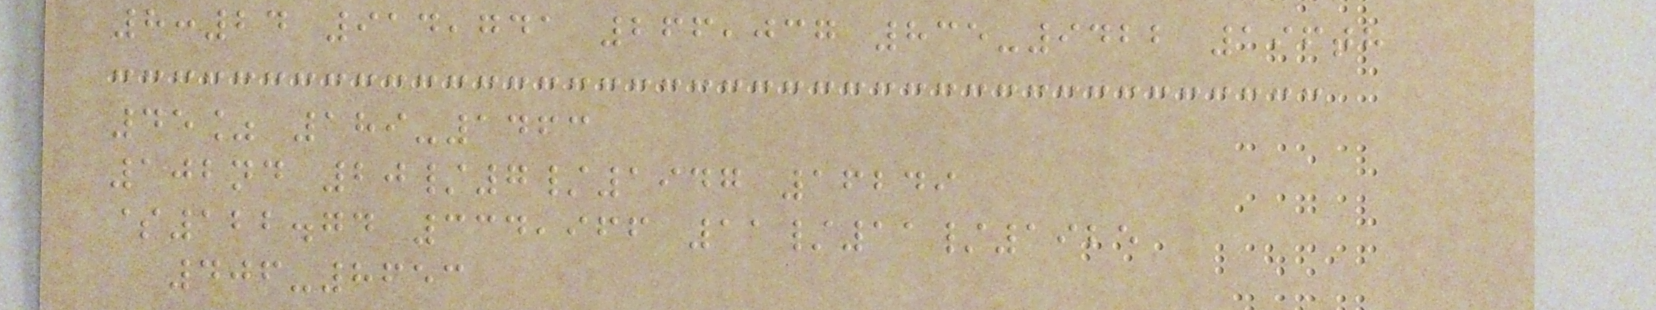8:24 914,741 266,037 835-9422 196th
45% 189-1463
102nd 20/7/1947 16249
$122.74 334,966 11/11/1925
406-8653
